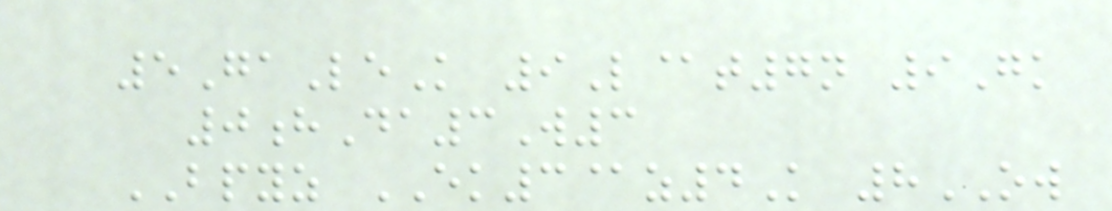5GaLeK 9L@t7n 9Gk
0hDa3W3
BPYZ EK3@z4K 8OW
